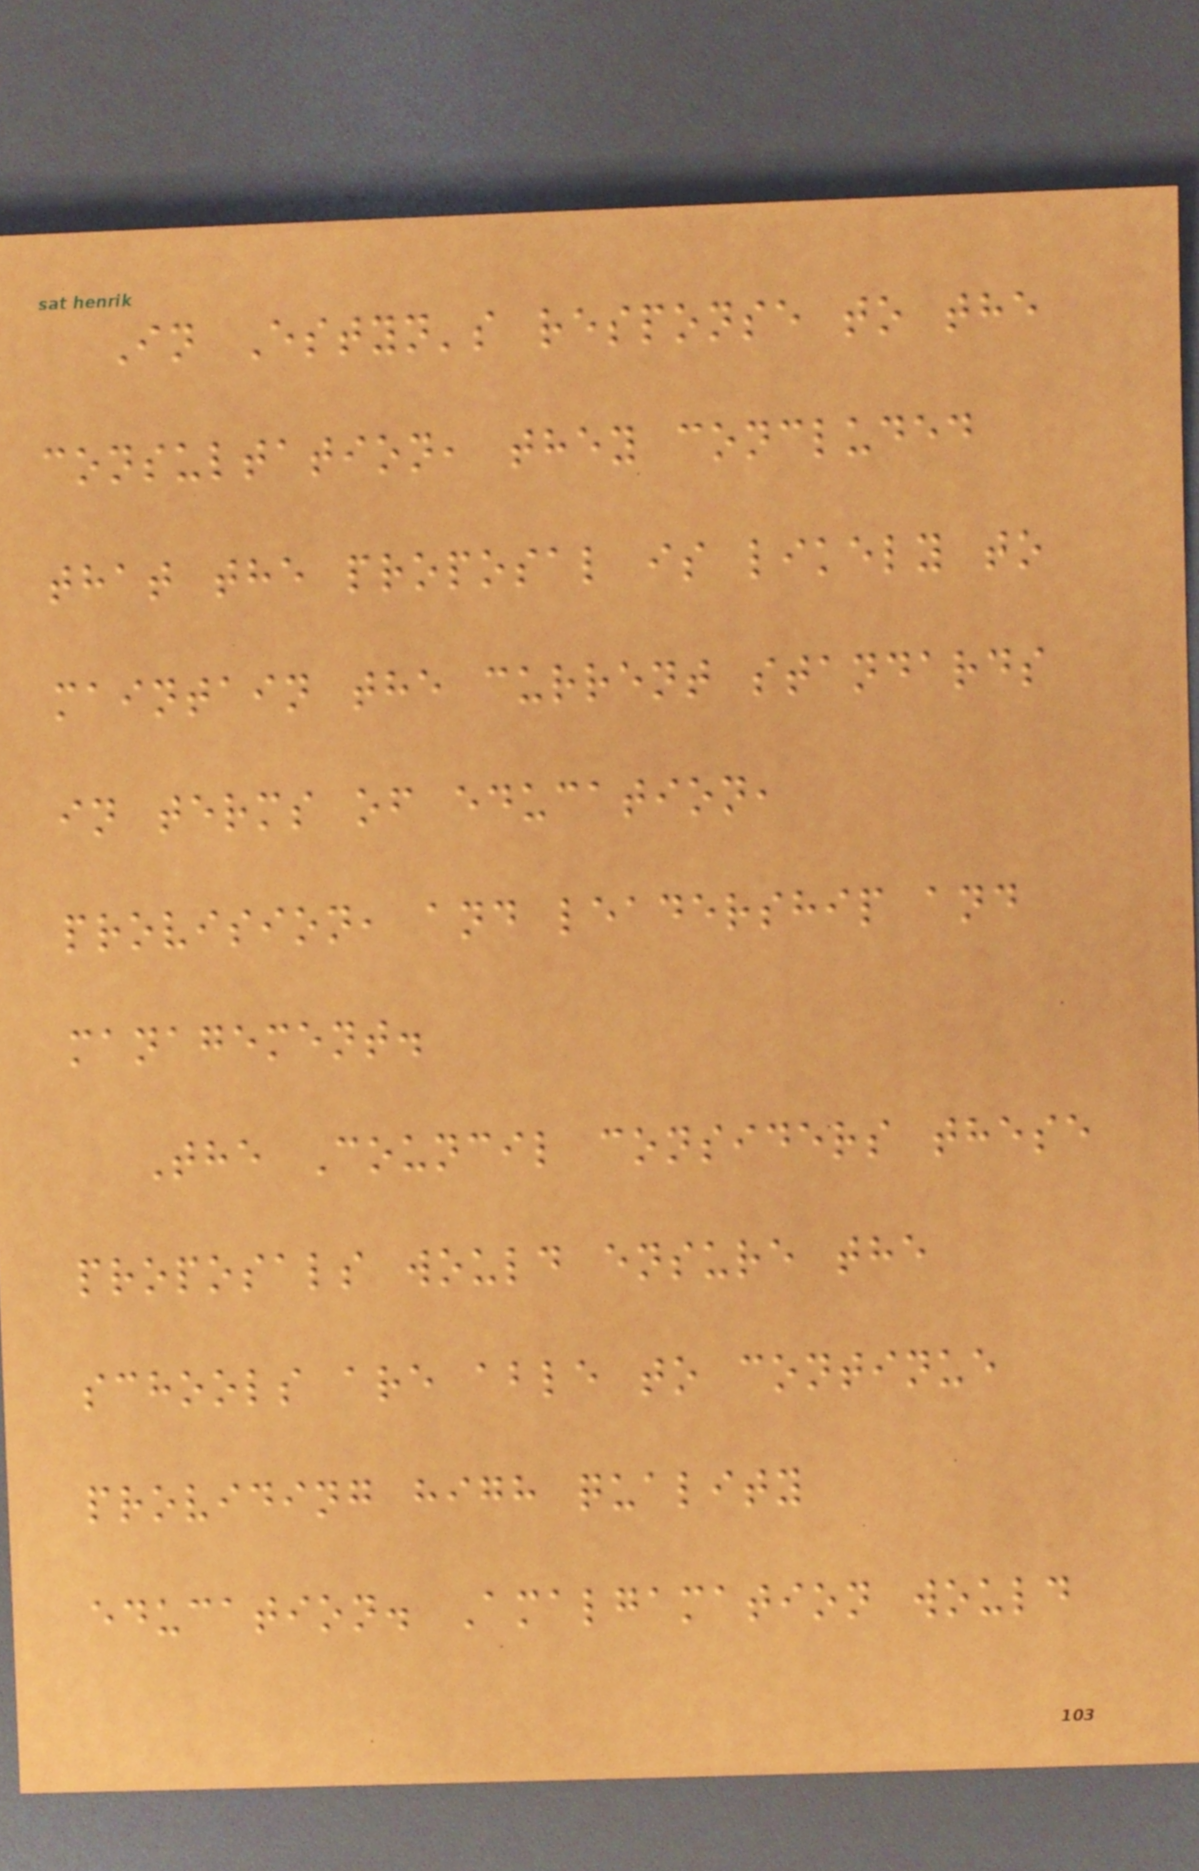In Estyn's response to the
consultation, they concluded
that the proposal is likely to
maintain the current standards
in terms of education,
provision, and leadership and
management.
The Council considers these
proposals would ensure the
schools are able to continue
providing high quality
education. Amalgamation would
